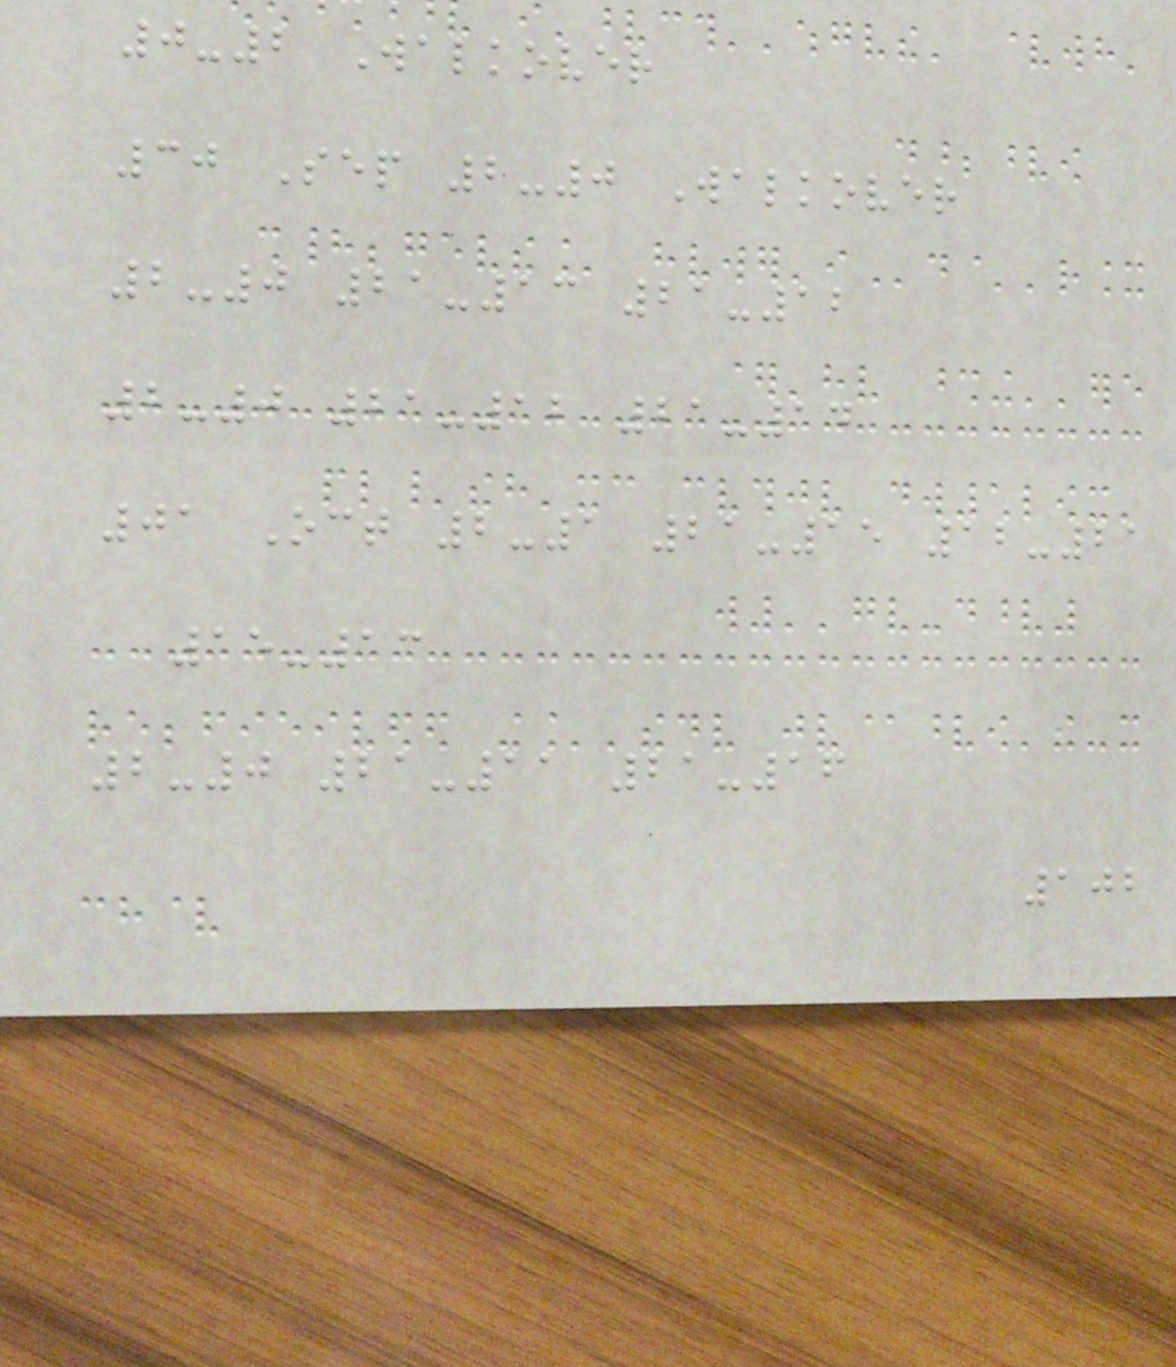0-2 Walkover
30 Sep 2-0 Walkover
2-0 21-13 21-12
2-0 21-12 21-14
01 Oct 2-1 21-15 12-21
15-13
2-0 21-11 21-16
102
